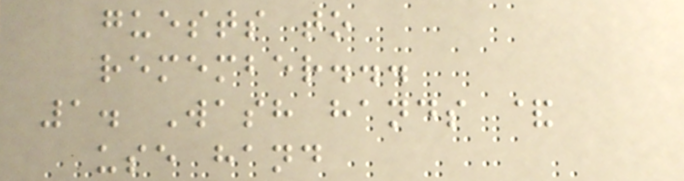guests to
remember...
1. Wash hands &
use hand
